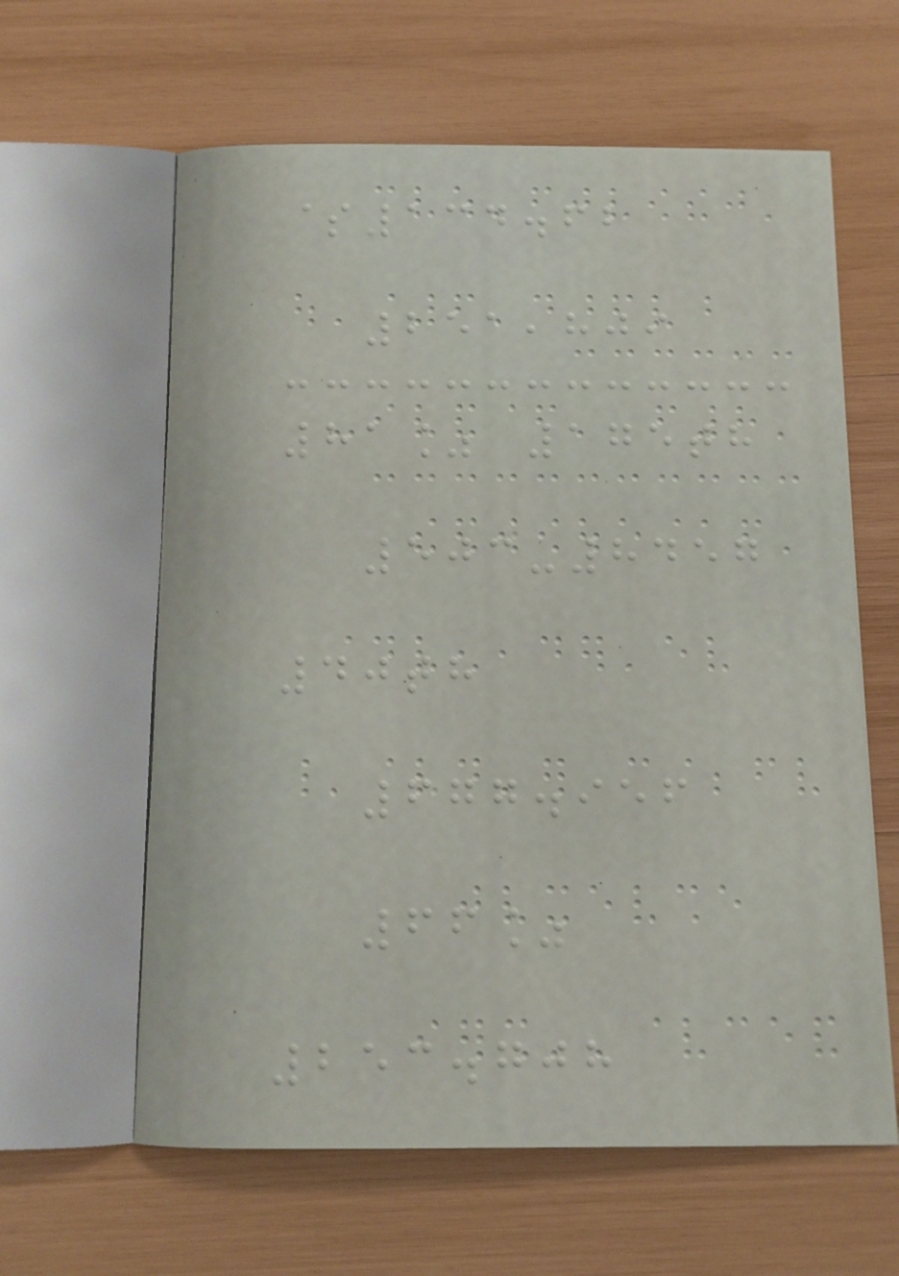$134.62
251,809
81% 175th
503-8457
40th
677.956
66%
253.708
